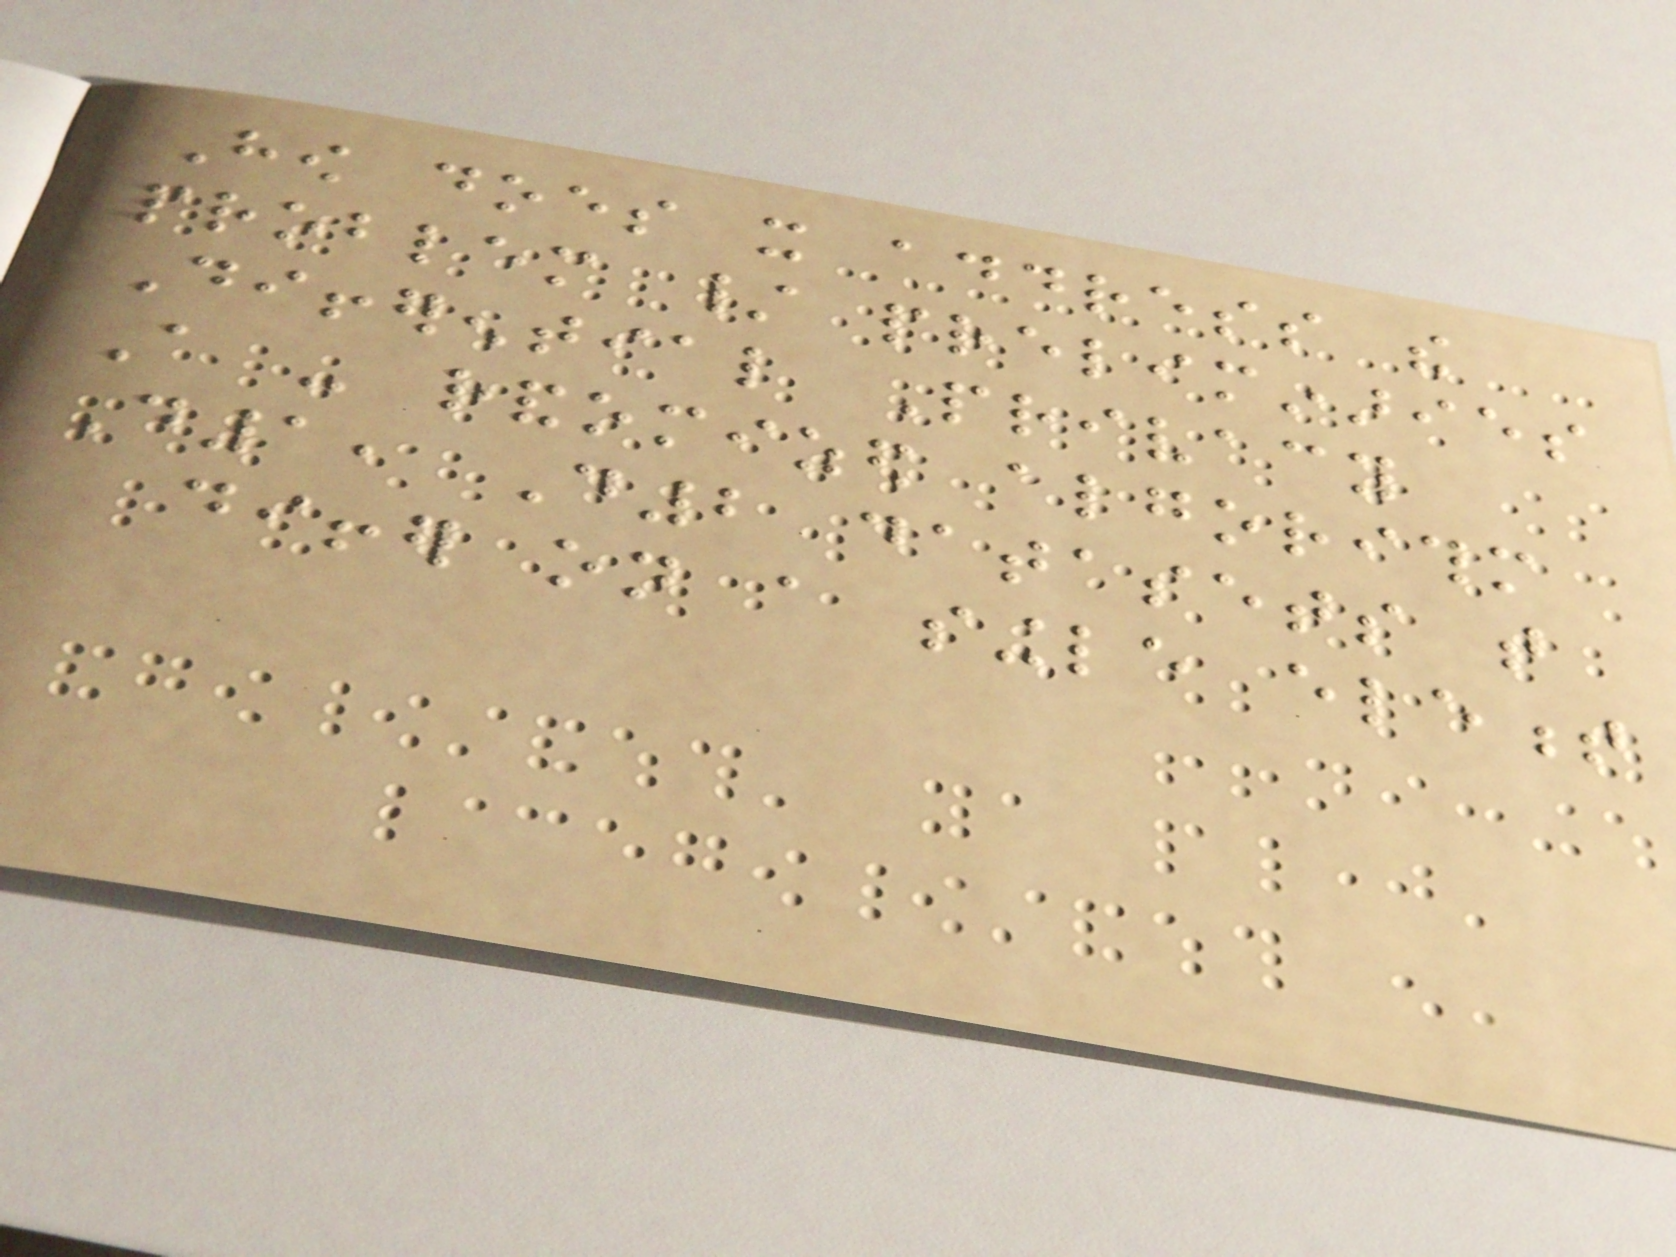How does it address the
problem / preliminaries
Differential Privacy
A - randomized algorithm
D1, D2 datasets that
differ on a single element
